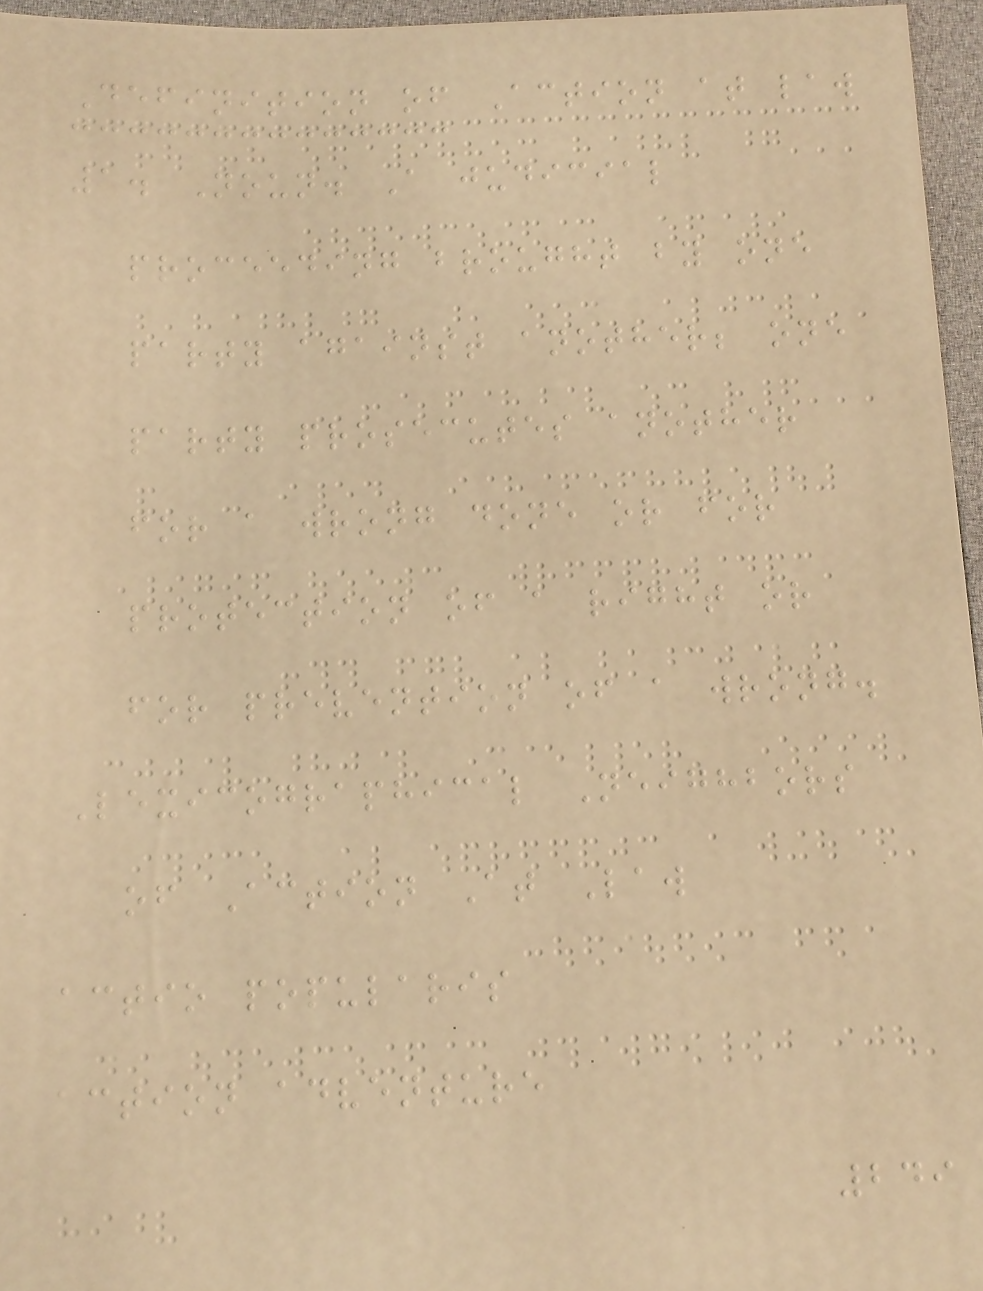Definition of Action at law
1. Noun. A judicial
proceeding brought by one
party against another; one
party prosecutes another
for a wrong done or for
protection of a right or
for prevention of a wrong.
Lexicographical Neighbors
of Action At Law
actio popularis
action adventure
249
